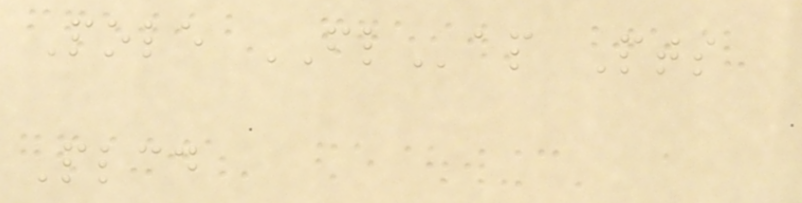Pole FLap Pts
Plcd
